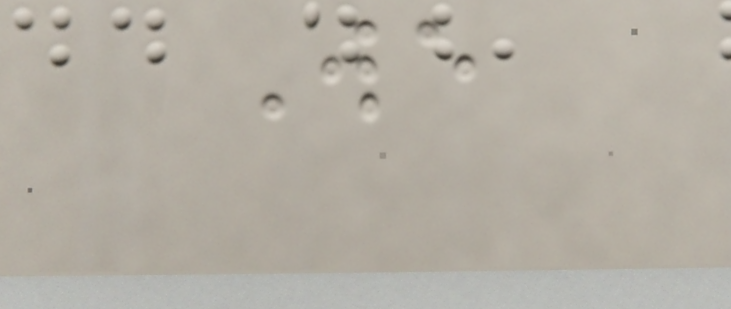We
